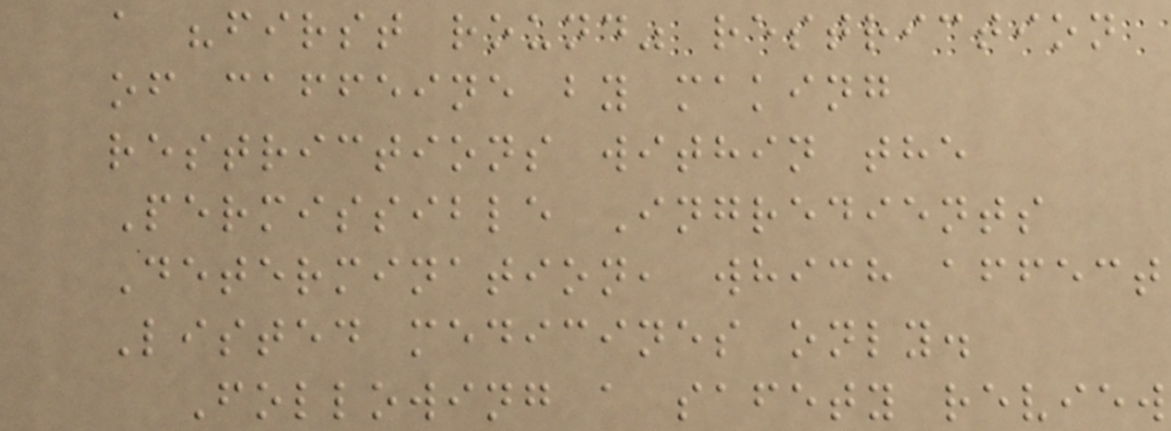a "first round" restriction
of caffeine by making
restrictions within the
Permissible Ingredients
Determination, which affect
Listed medicines only.
Following a safety review
